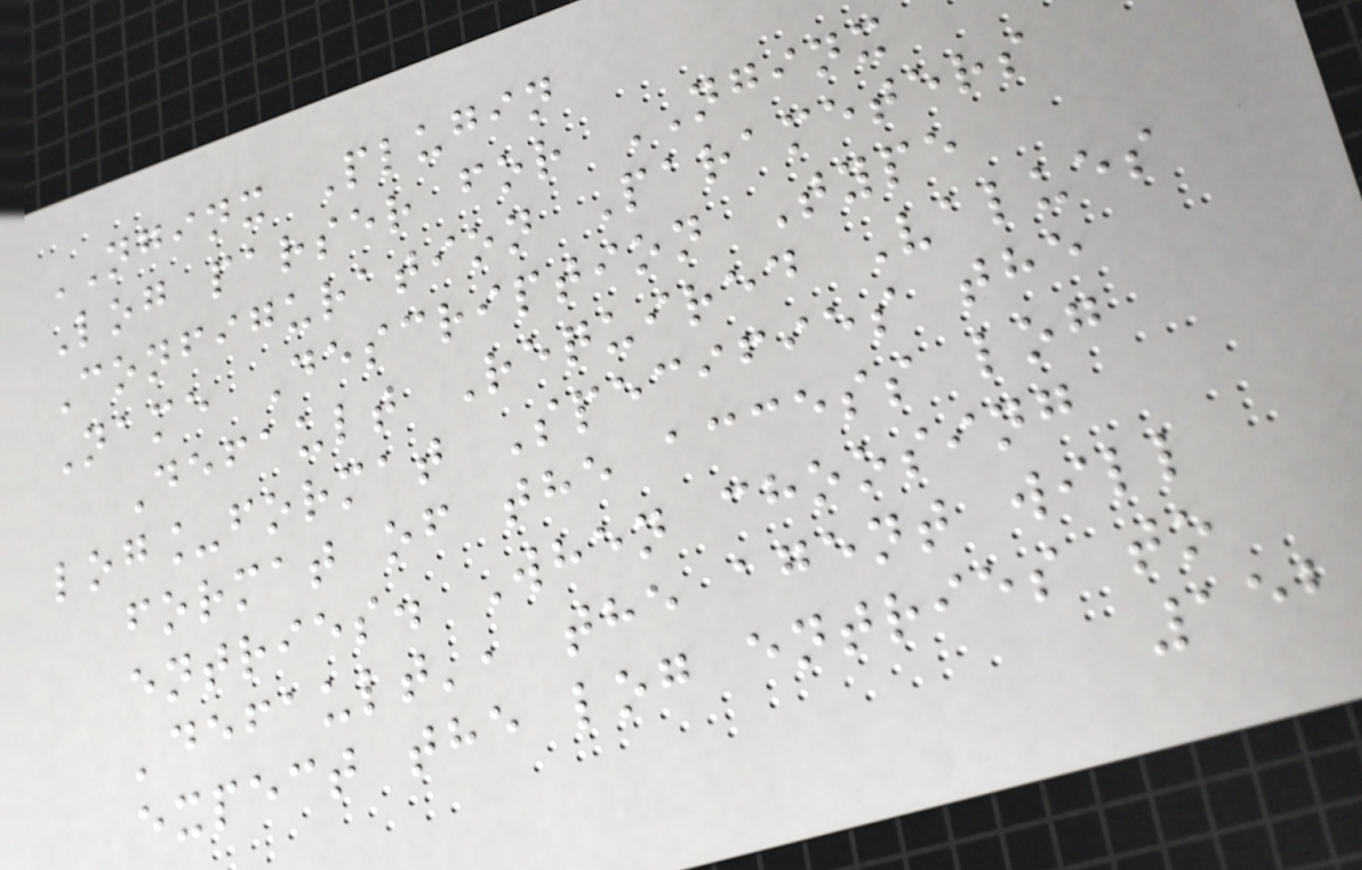NGINX Plugin
Log parser for NGINX
Configuration Parameters
Name Description Type
Default Required Values
log_format Specifies the
format of the access log
entries. When choosing
'default', the agent will
expect the log entries to
152
